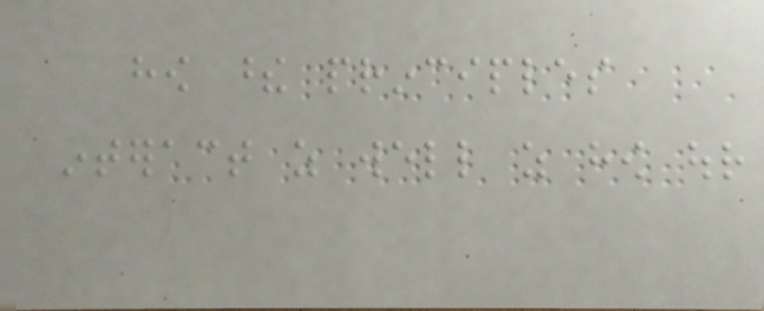how these principles
interact as well as how our
